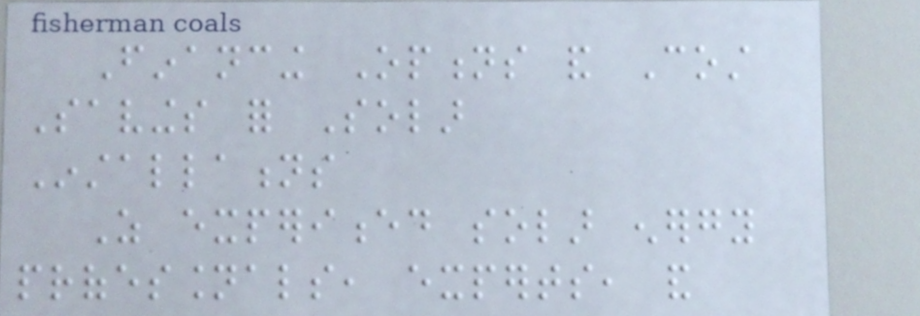Financing Options and Cost
Savings for Solar
Installations
As experienced solar energy
professionals, experts, and
